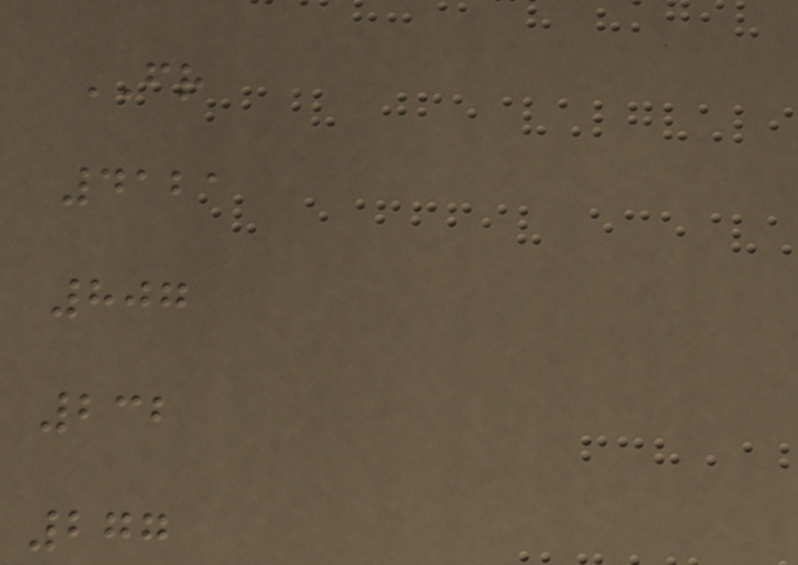FR
4121
807
232
277
